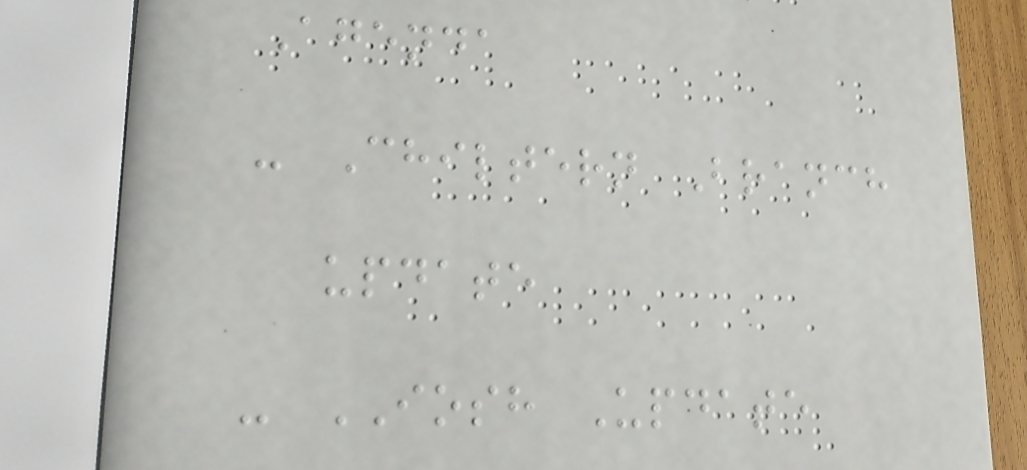Agenda
- Chiltern Branch
update
- IOSH Update
